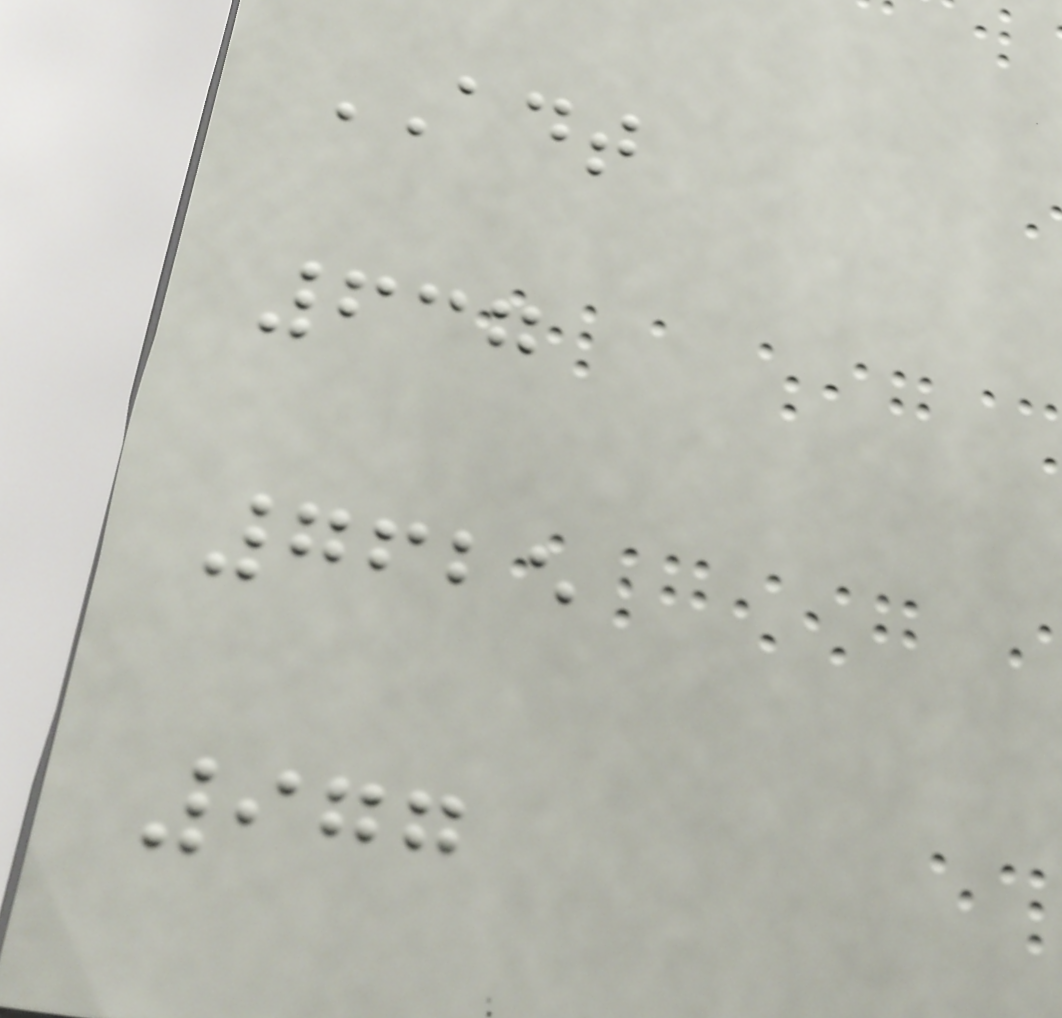ADT
637
7625
977
